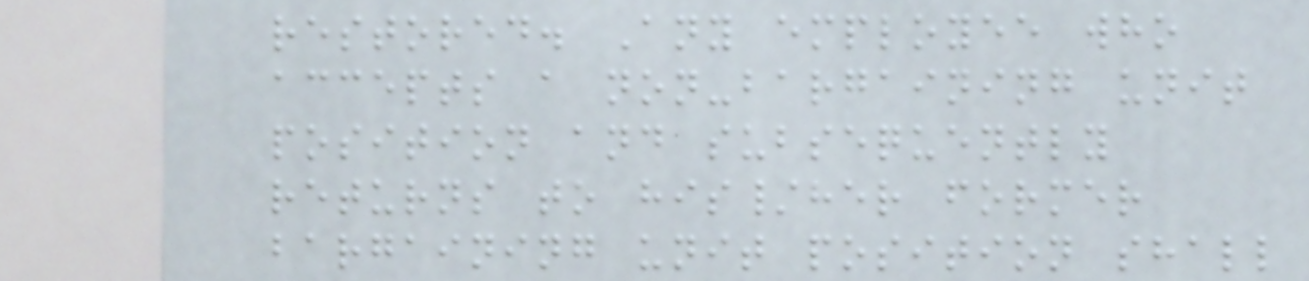restored. Any employee who
accepts a non-bargaining unit
position and subsequently
returns to his/her former
bargaining unit position shall
